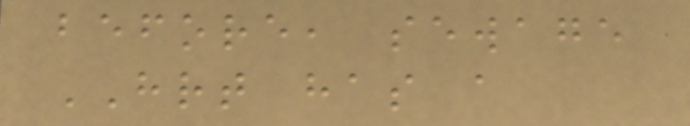before, sewage
HRT has a
